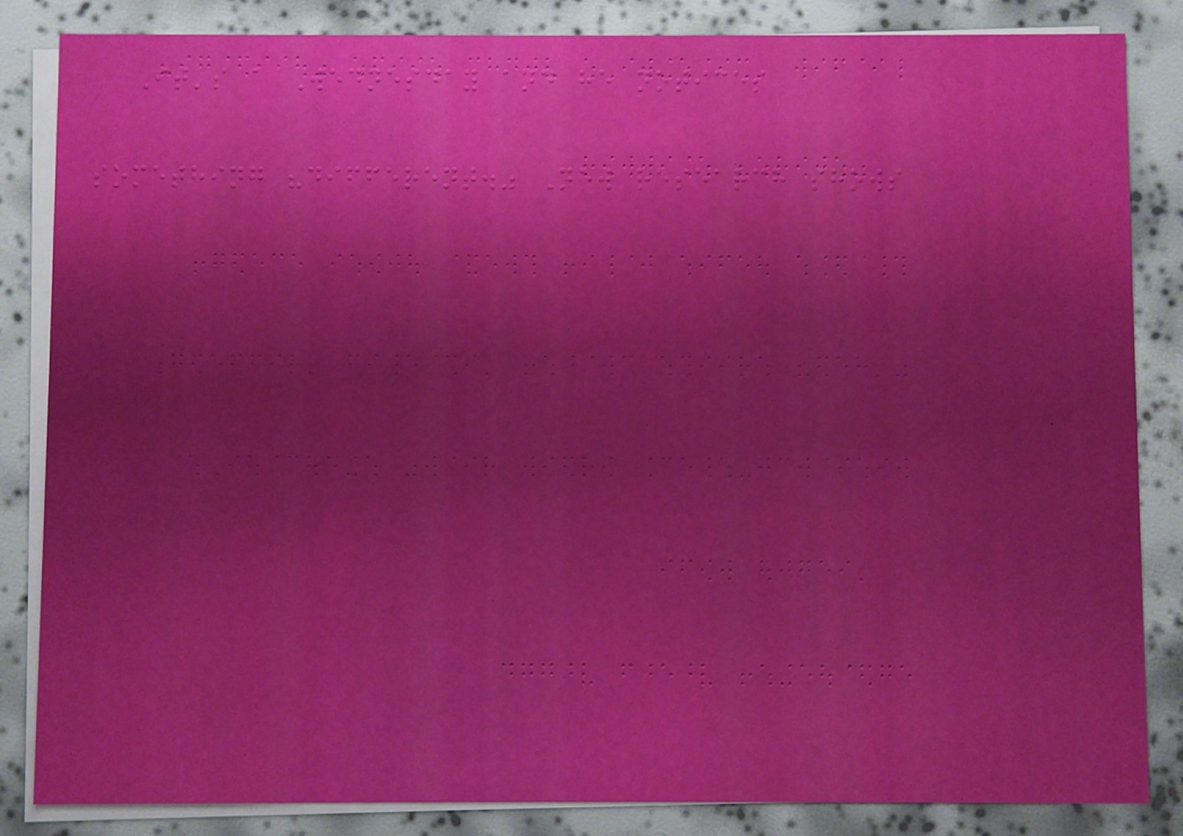It's a Wednesday and he notices
something "different." New research shows
